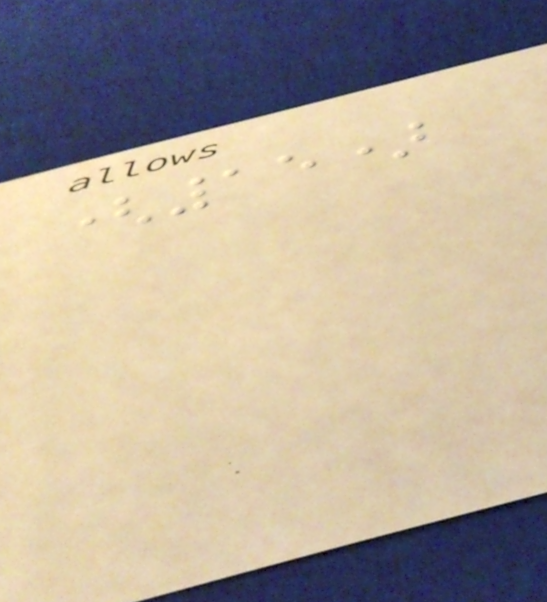(15)
